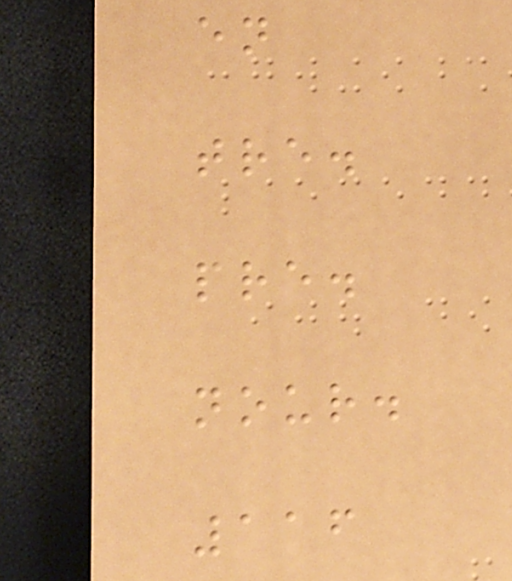en
tre.
pre.
nour.
116
